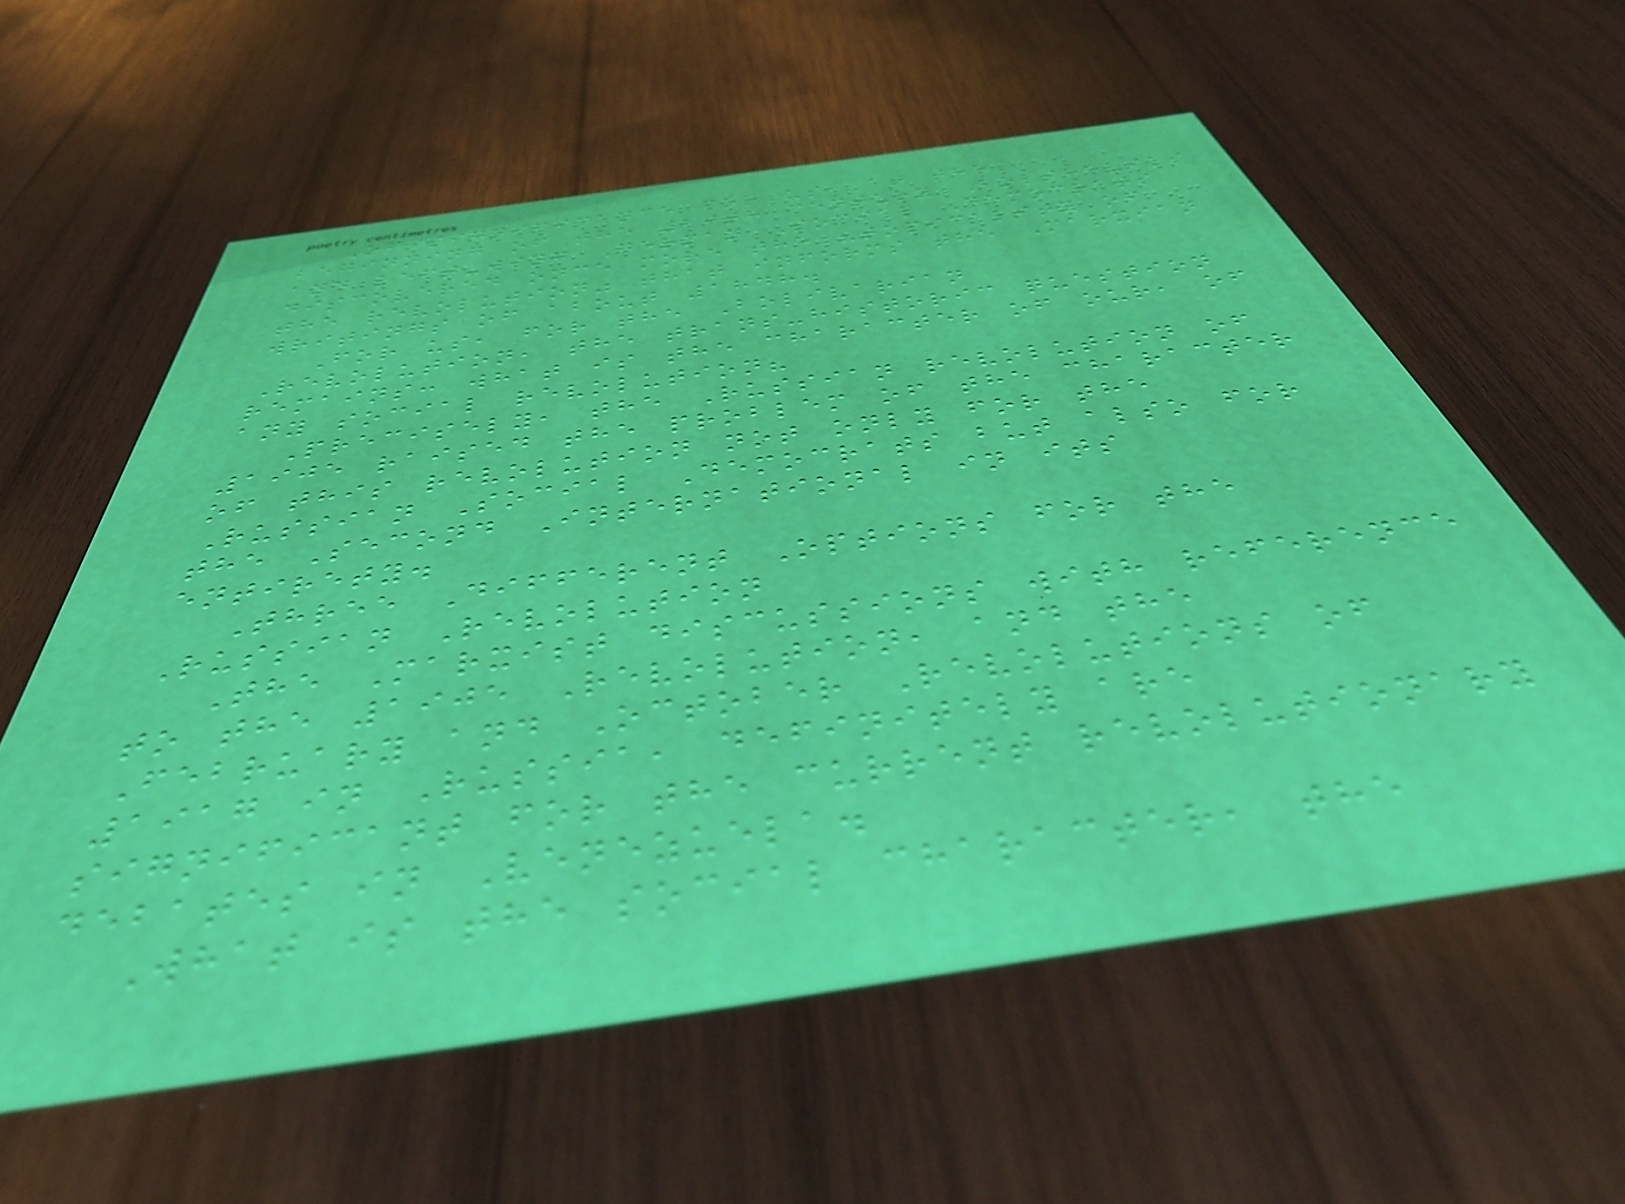Of significance for us, at the
beginning of the 20th century Bolsheviks
and left-wing German Social Democrats
discovered once more the "topicality of
the revolution" that informs the Marxian
writings of about 1848.
For us, for the Bolivarian
Revolution, the trans-historic question
remains: what is the character of our, of
any social revolution?
Precisely, the Russian revolution of
1905 raised the problem of the character
of this revolution not only for the
Russian Social Democrats but also for
the Second International in its
entirety.
Three Different Options for the
Russian Revolution
The Marxist discussions with reference
to the 1905 Revolution, and the
February and October Revolutions of
1917 in Russia, definitely are
significant for the current revolutionary
debates in Venezuela.
What is the social character, the
